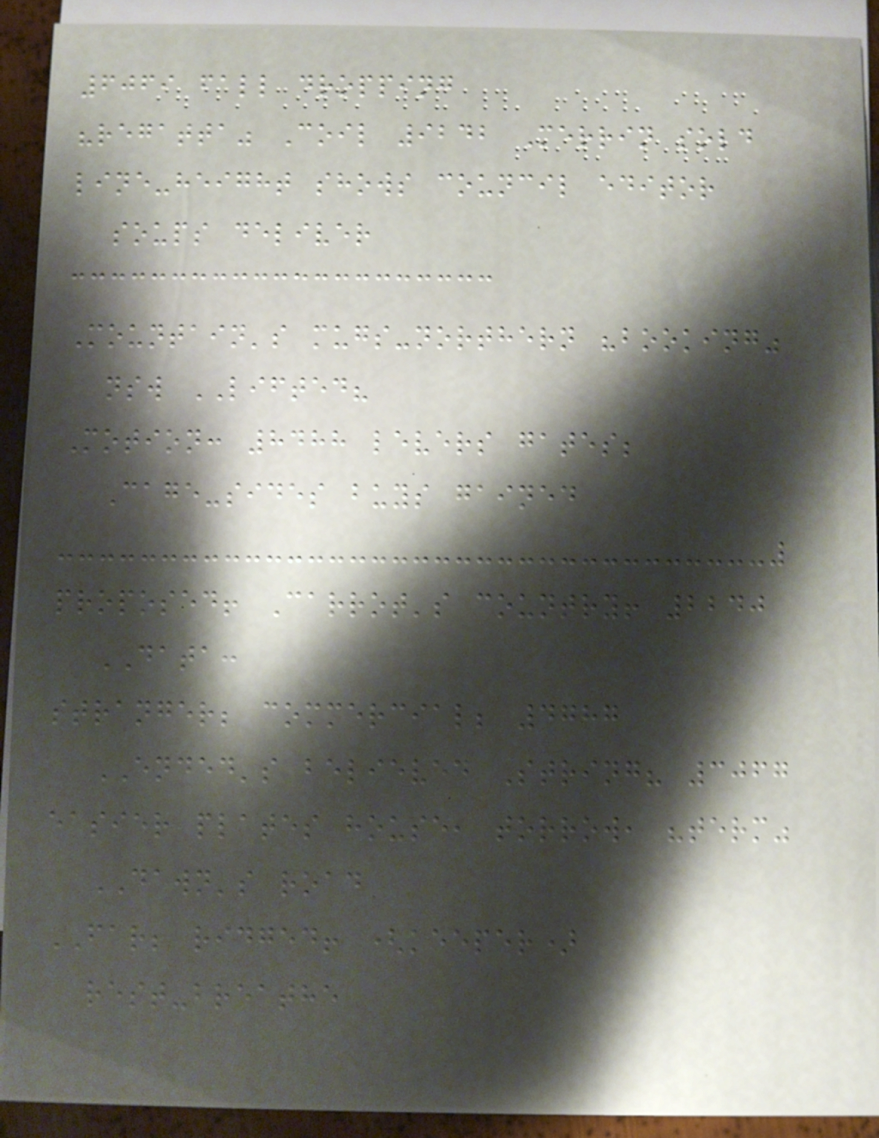6069 fall dropping
"regatta" Coil 9242 Merrin sold
line-height shows council editor
soups deliver
Mountain's mugs-northern "booking"
nsw LIFTED?
Motion: 8488 levers gates;
Cage-sides buys gained
proposed! Carrot's country! 2240
DATA:
stranger; commercial; 4787
ENDED's believed String? 3067
easier plates house, torrow, "term"
DAWN's road
FAR; ridged! (keeper)
rest-breathe
